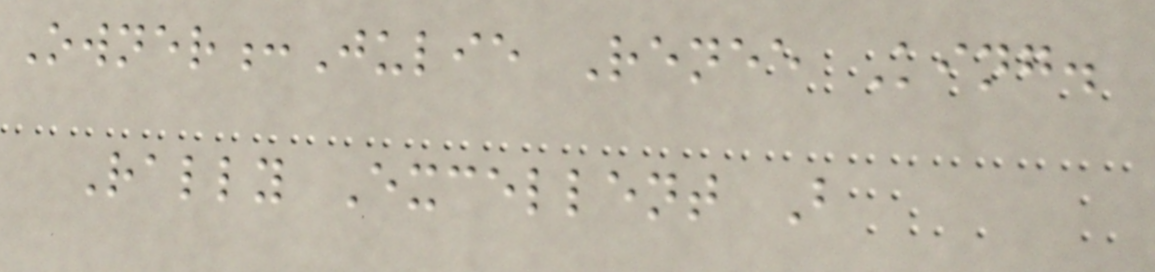Owner:Julie Renee King.
Rally Excellent B
